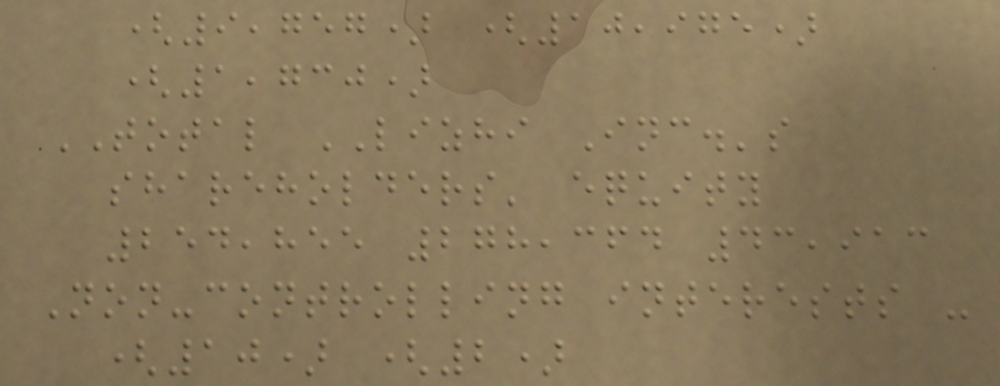(9,757) (10,975)
(1,730)
TOTAL LIZHI Inc.'s
shareholders' equity
254,855 278,364 43,913
Non-controlling interests -
(10) (2)
